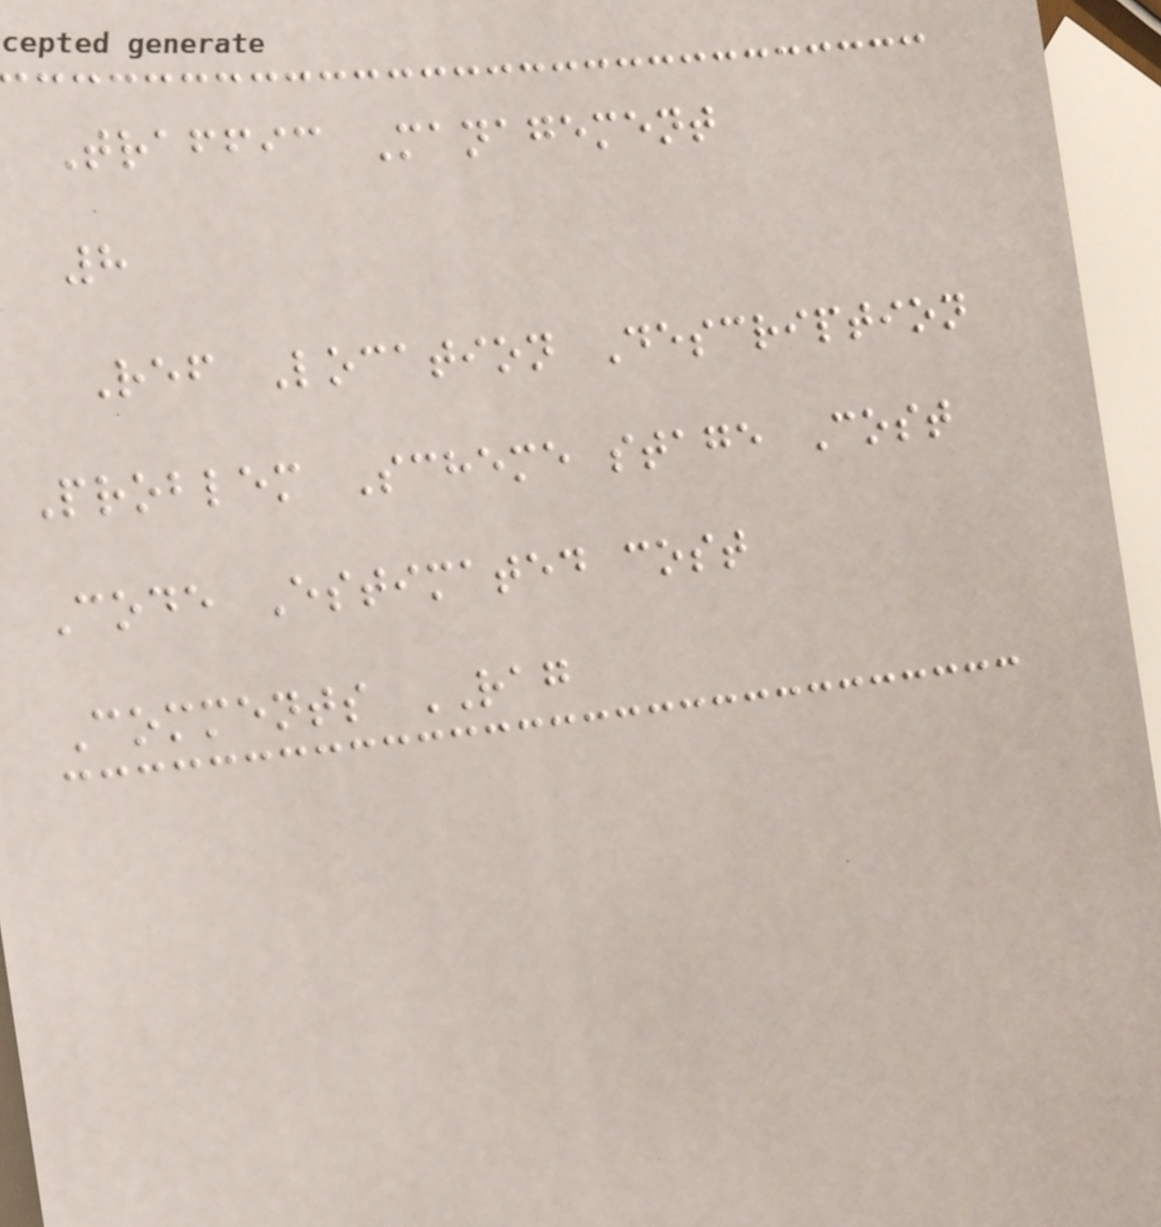Traffic Management
8
Ref Location Description
Problem Scheme stage Cost
Code Estimated cost
Comments RAG
